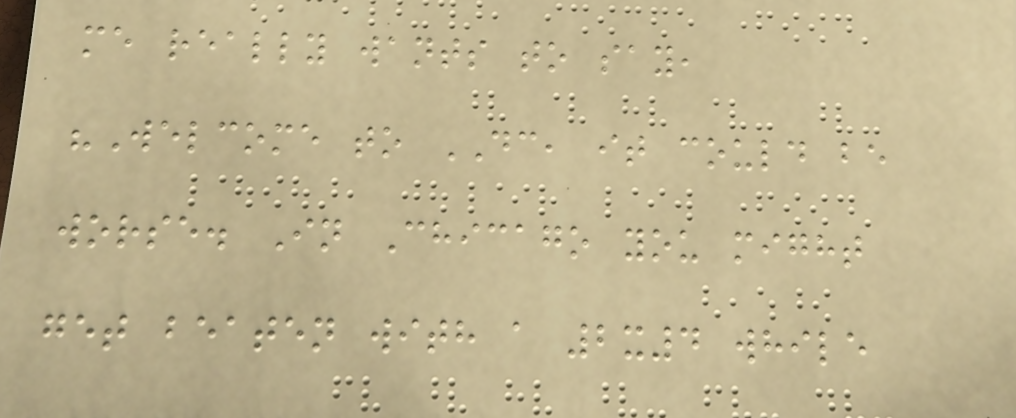me really wants to say,
"Welcome to DC, it could be
worse. In Chicago you might
get beaten with a 2x4 while
